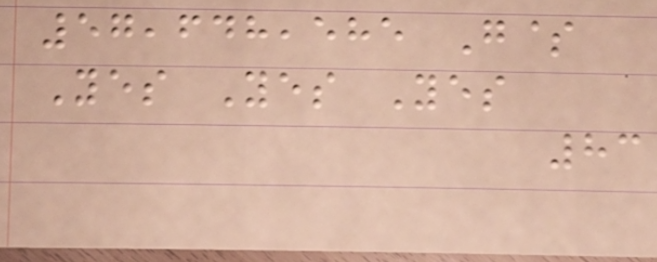57,648,585 G$
Yes Yes Yes
83
